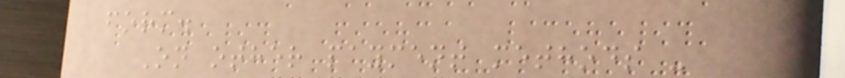form.
On other payment methods -
